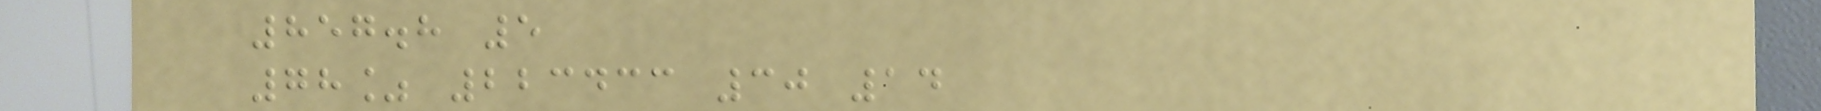857.8 5
78% 223433 30 14
